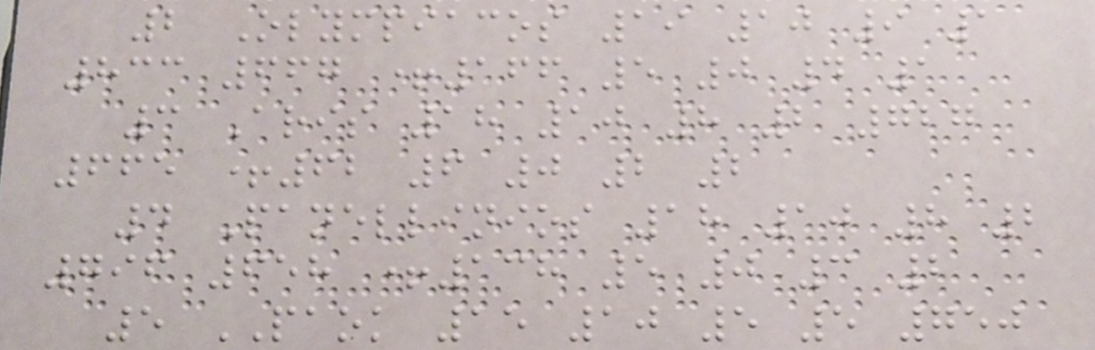2 Olympiacos 19 10 9 1
833 667 +166 5 0 4 1
3 Aris 18 10 8 2 727
665 +62 6 0 2 2
4 Panellinios 18 10 8 2
796 658 +138 5 0 3 2
5 PAOK 15 10 5 5 750
